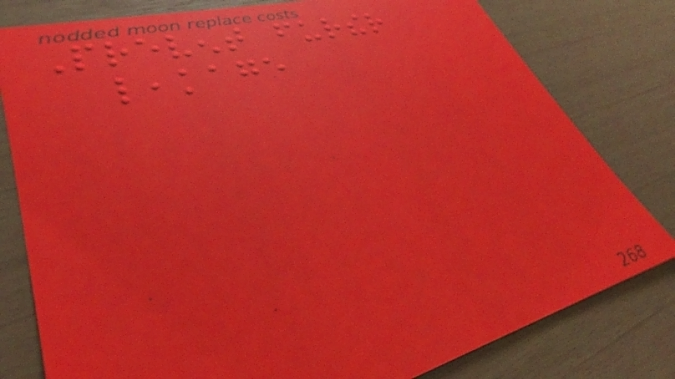Prevent further
leakage
